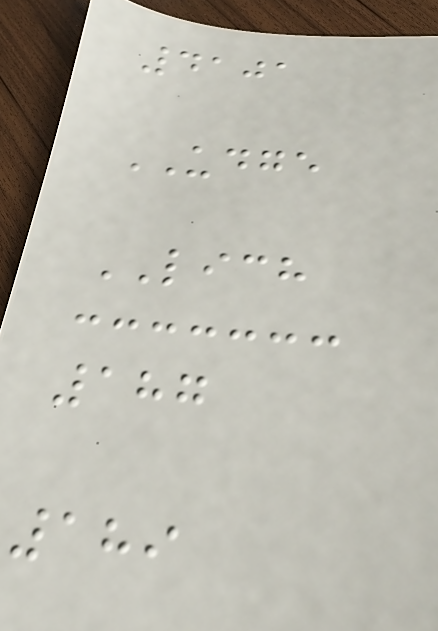4101
UDGE
LICH
187
189
